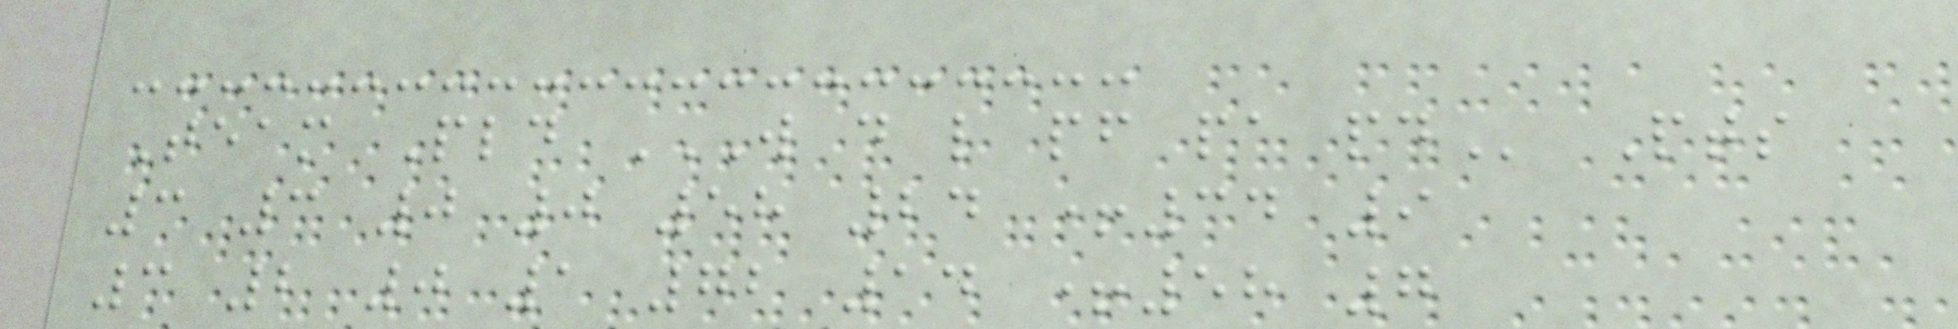Team Pld W D L PF PA PD Pts
3 3 0 0 58 24 +34 9
3 2 0 1 72 14 +58 7
